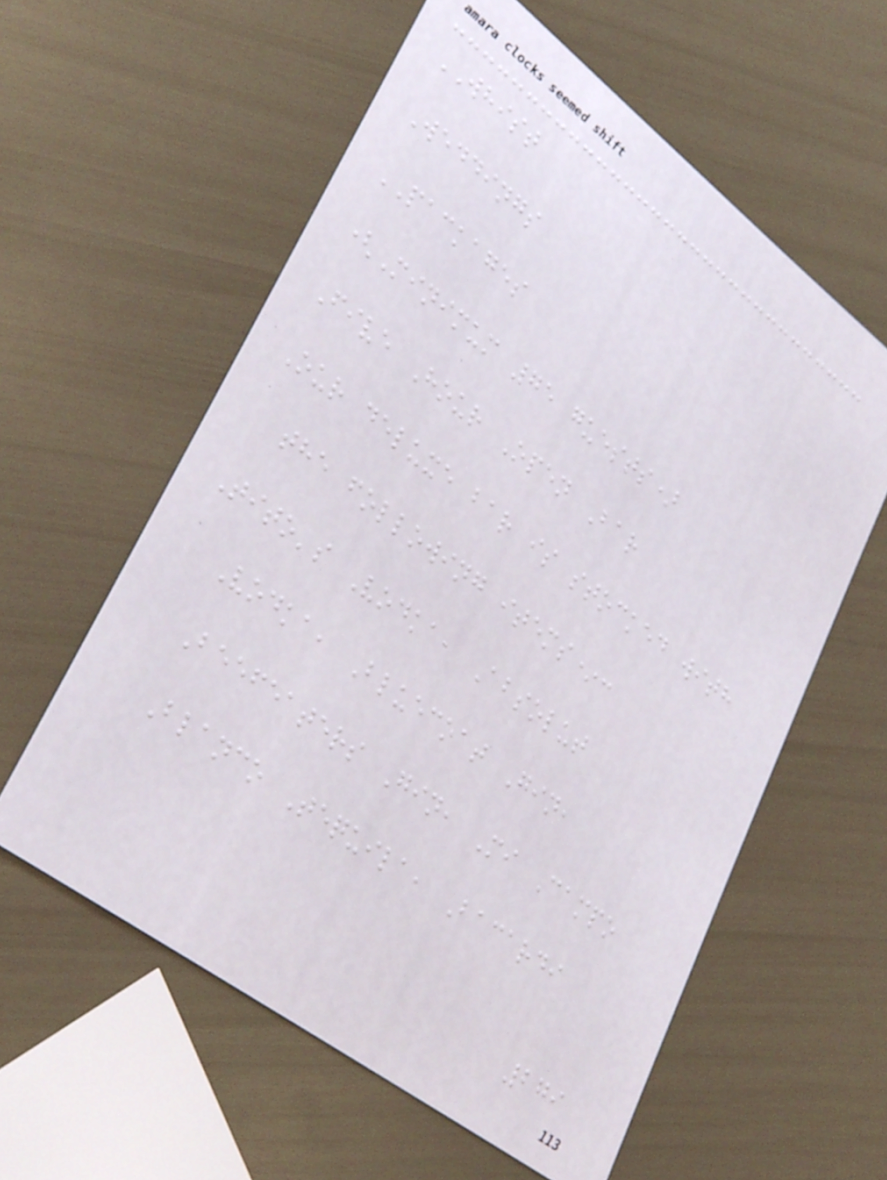WHIST
Weddings
PACKAGES
(Minimum 75 guests)
Five Hour Open Bar
Our deluxe bar is stocked with
the following items*:
Tito's Vodka, Absolut
Vodka, Bluecoat Gin,
Beefeaters Gin, Mi Campo
Blanco Tequila, Bacardi
279
